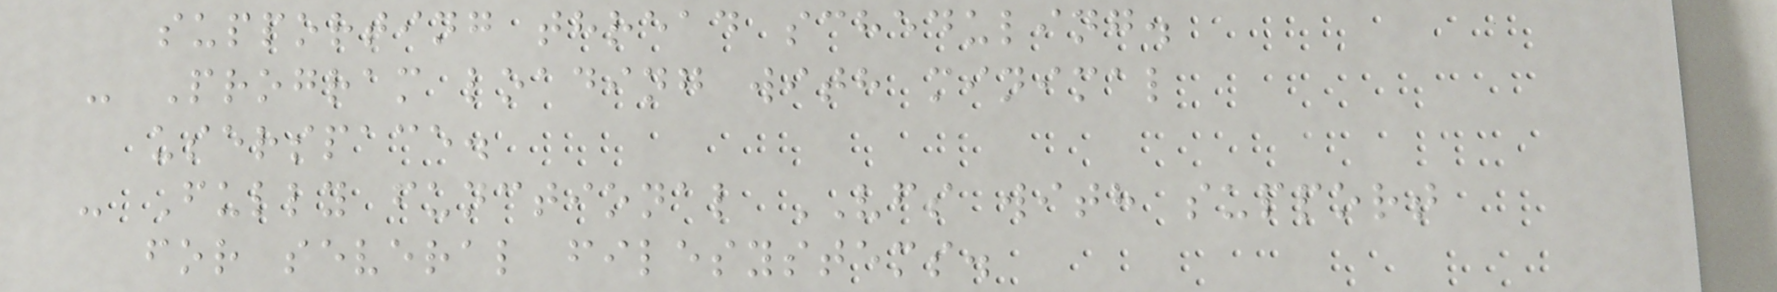supporting thread scheduling.
- Program loading with minimal
userspace.
- Fully functional VFS with support
for several filesystems.
